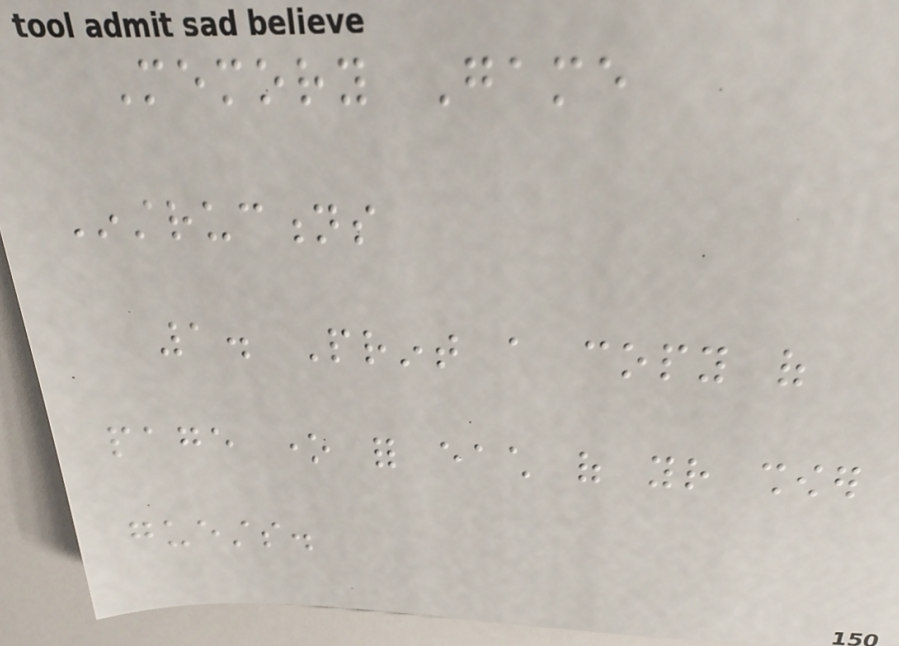Memory Game
Instructions
1. Print a copy of
page one for each of your shower
guests.
